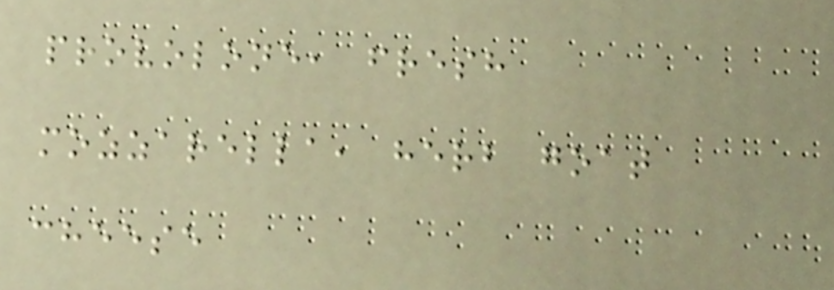provolone, fresh
mozzarella, herb goat
cheese
